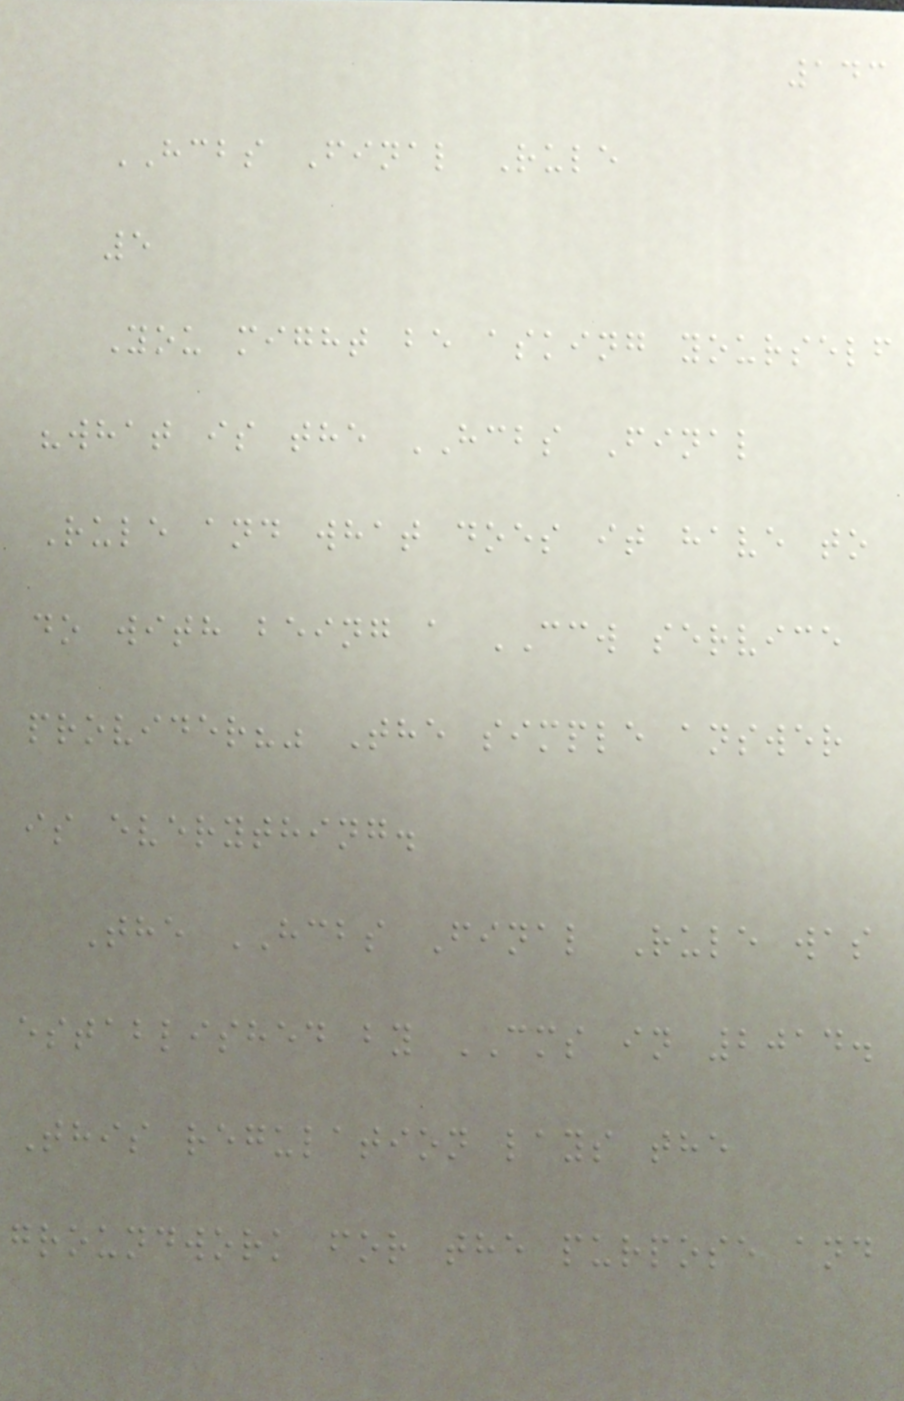143
HCBS Final Rule
5
You might be asking yourself
"what is the HCBS Final
Rule and what does it have to
do with being a CCW service
provider?" The simple answer
is everything.
The HCBS Final Rule was
established by CMS in 2014.
This regulation lays the
groundwork for the purpose and
